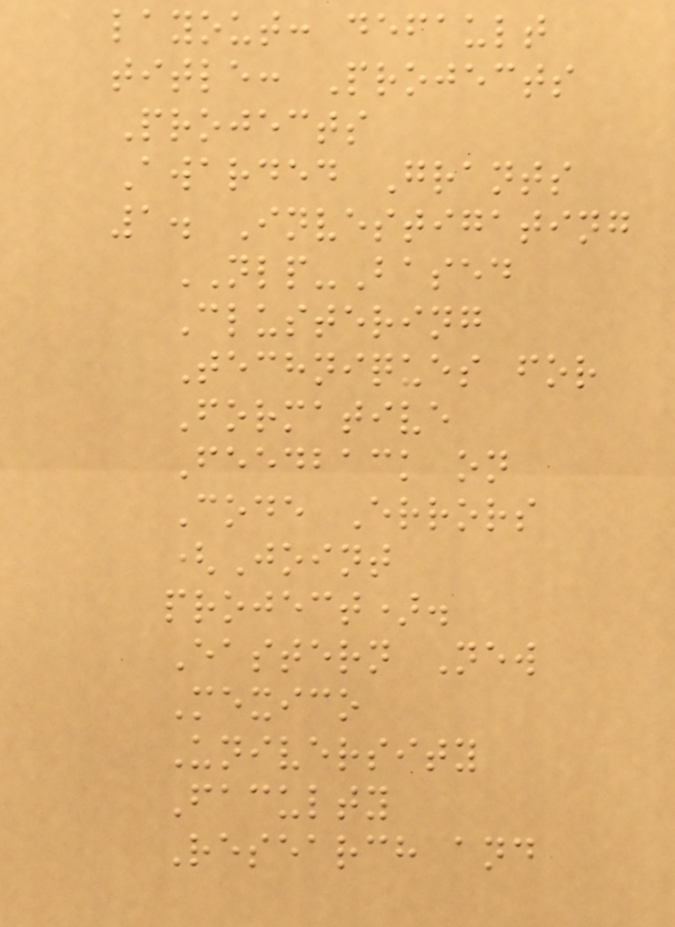layout: default
title: Projects
Projects
Awarded Grants
1. Investigating
NLP-Based
Clustering
Techniques for
Formative
Feedback on
Code Errors
(Joint
project).
Eastern New
Mexico
University
Faculty
Research and
